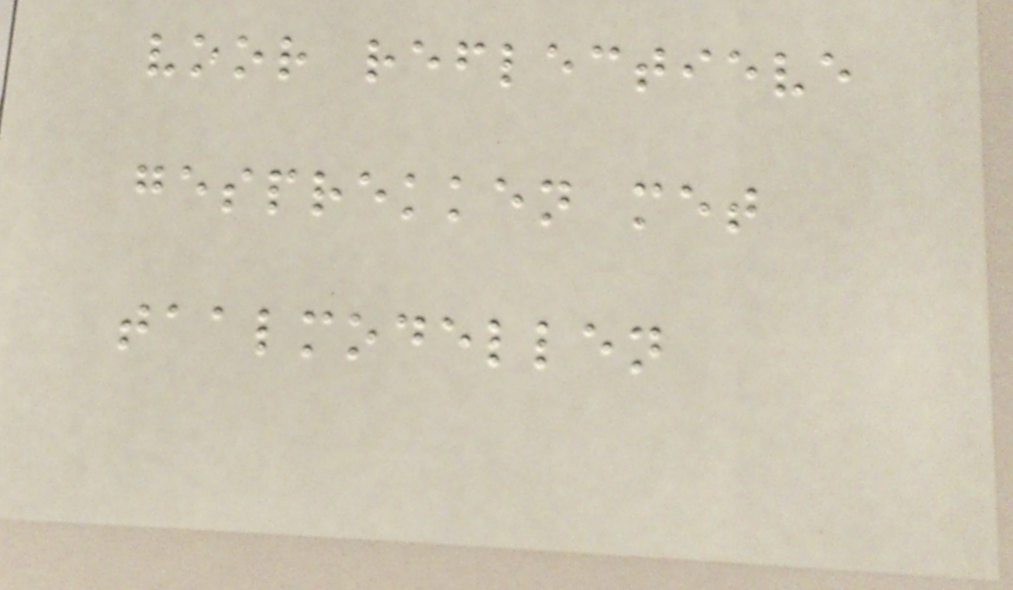voor reflectieve
gesprekken met
taalmodellen
